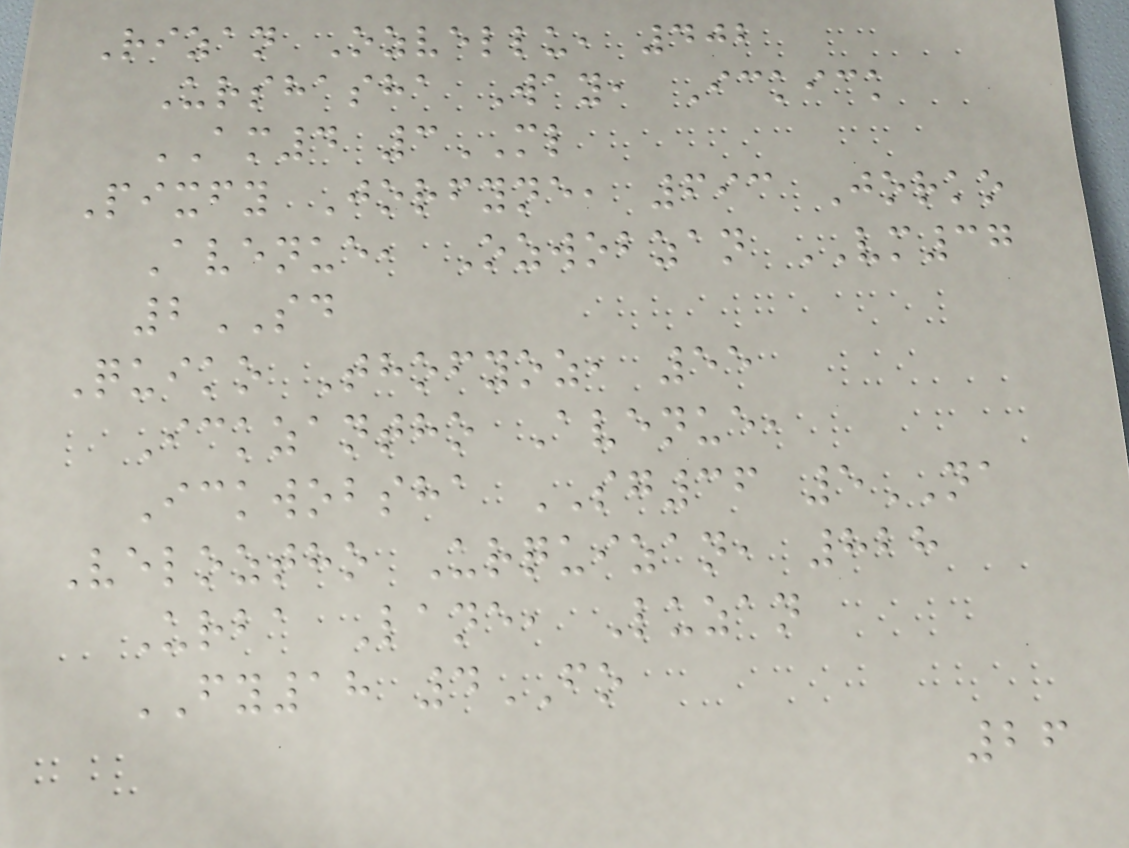Rizan Ozvellu, 402
Urshasha Way, Ickick
AM4 3ML
Pixfy Jorfyne, 693 Jorko
Avenue, Ozwobzan VM37
2SD
Quiko Thofyoz, 55
Ickzantho Avenue,
Ickwobsha SG36 5NA
Veloztho Urquizan, 828
Urba Lane, Luzan
FY18 4FO
26
